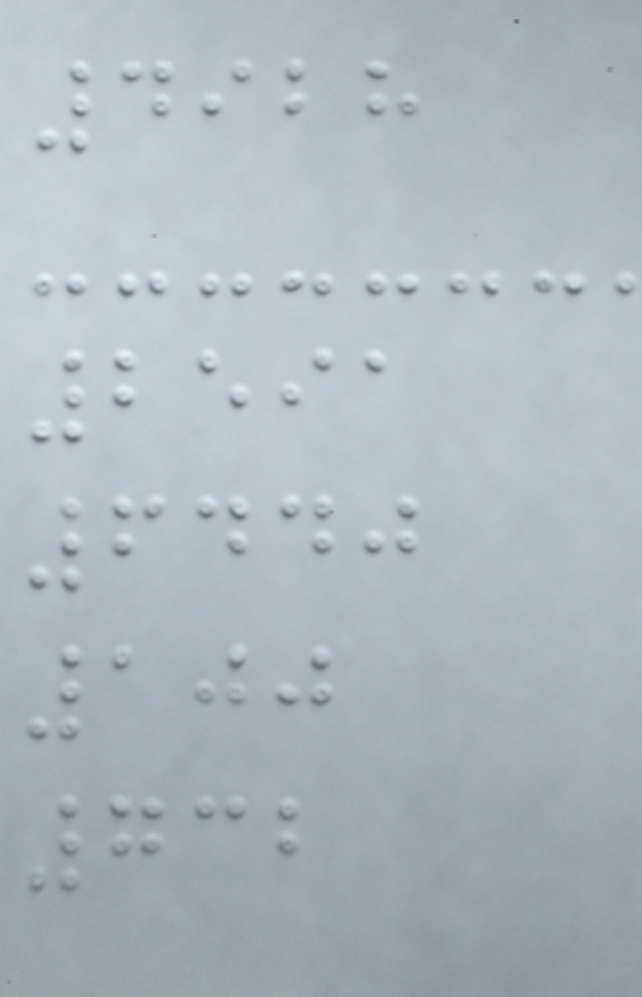4928
2591
6440
100
732
